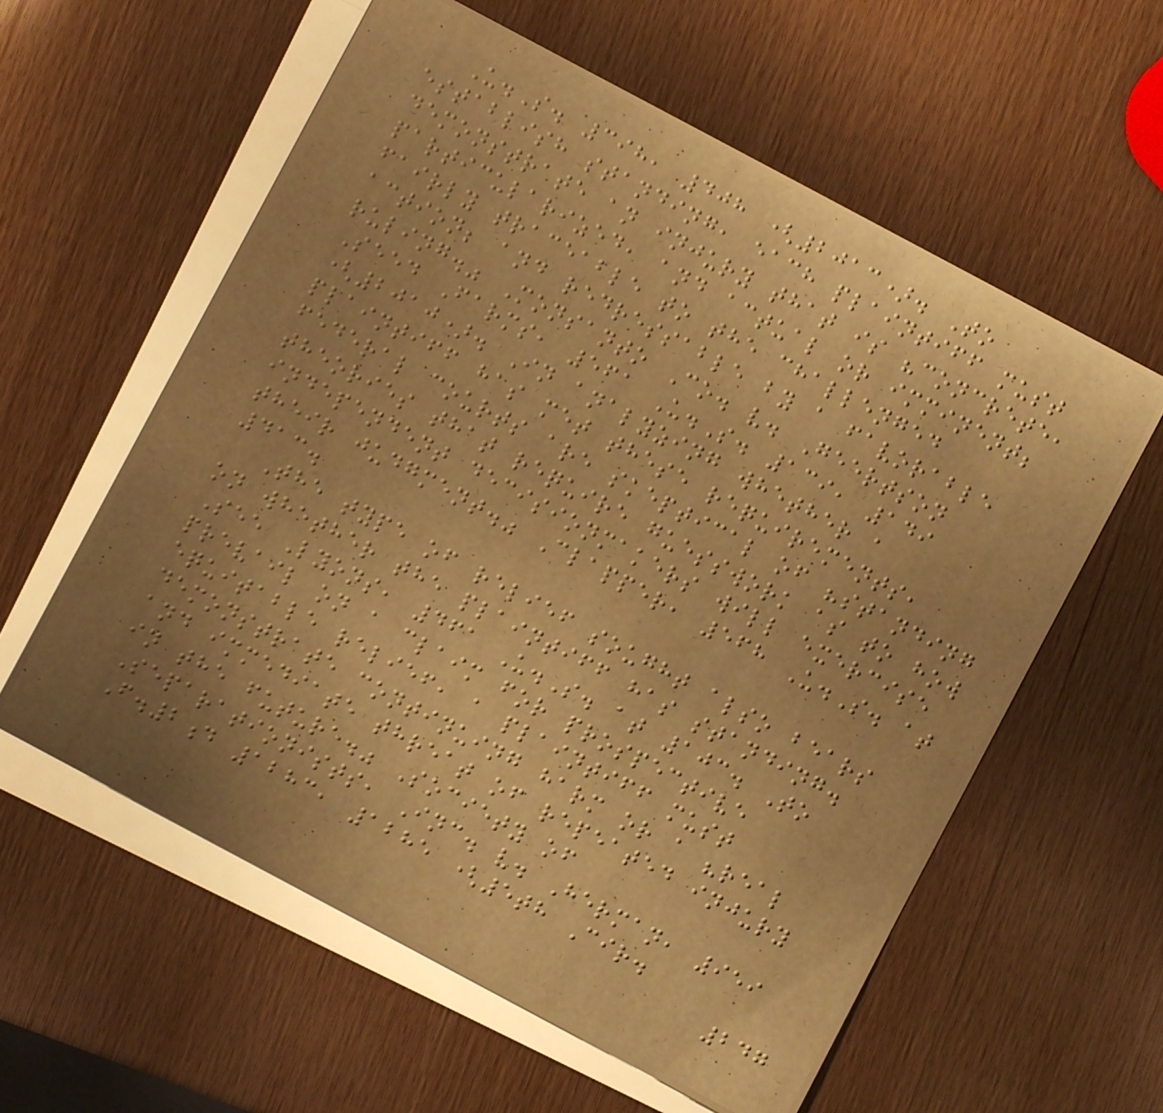U.S. 398, 408 (2013). To
establish standing, each plaintiff must
demonstrate an injury that is "concrete,
particularized, and actual or imminent;
fairly traceable to the challenged
action; and redressable by a favorable
ruling." Monsanto Co. v. Geertson
Seed Farms, 561 U.S. 139, 149
(2010). In analyzing whether a
plaintiff has met these requirements,
federal courts are skeptical of "standing
theories that require guesswork as to how
independent decisionmakers will exercise
their judgment." Clapper, 568 U.S. at
413.
The type of relief sought also bears
on whether the plaintiff has standing.
See Lyons, 461 U.S. at 103. To
prevail on a claim for prospective
equitable relief, a plaintiff must
demonstrate continuing harm or a "real
and immediate threat of repeated injury
in the future." Society of
Separationists, Inc. v. Herman, 959
F.2d 1283, 1285 (5th Cir.
247
